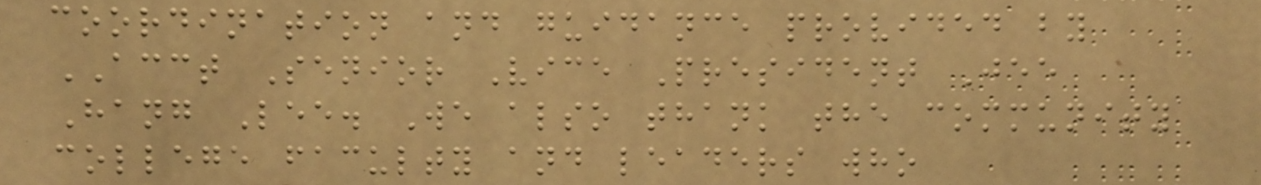coordination and guidance provided by
ACCT Senior Vice President Jee
Hang Lee. We also thank the community
college faculty and leaders who
